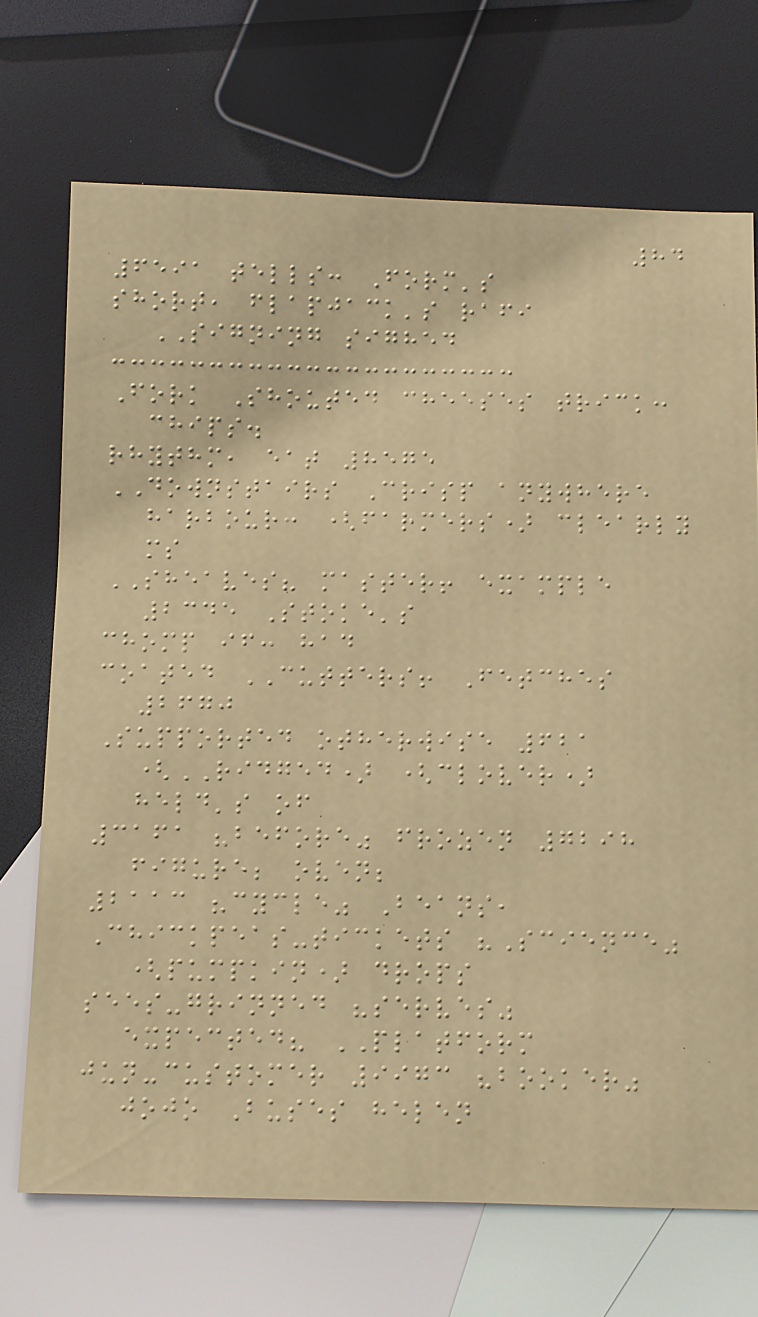84
6591 tells: Form's
short, flapjack's rafi
SIGNING sighed
Fork Shouted cheeses trick:
chips.
rhythm, eat 8575
DOWNSTAIRS Crisp anywhere
harbour: (farmers) clearly
ms
SHEAVES? master! example
2345 Stoke's
chomp if: had
coated CUTTERS! Fetches
2670
Supported otherwise 621
(RIDGED) (clover)
held's of
3161 "before" frozen 7298
figure; oven;
2113 "cycle" Beans,
Chickpeas-tickets "Science"
(pumpkin) drops
sees-grinned "serves"
expected? PLATFORM
jun-customer 9973 "booker"
jojo Buses helen
